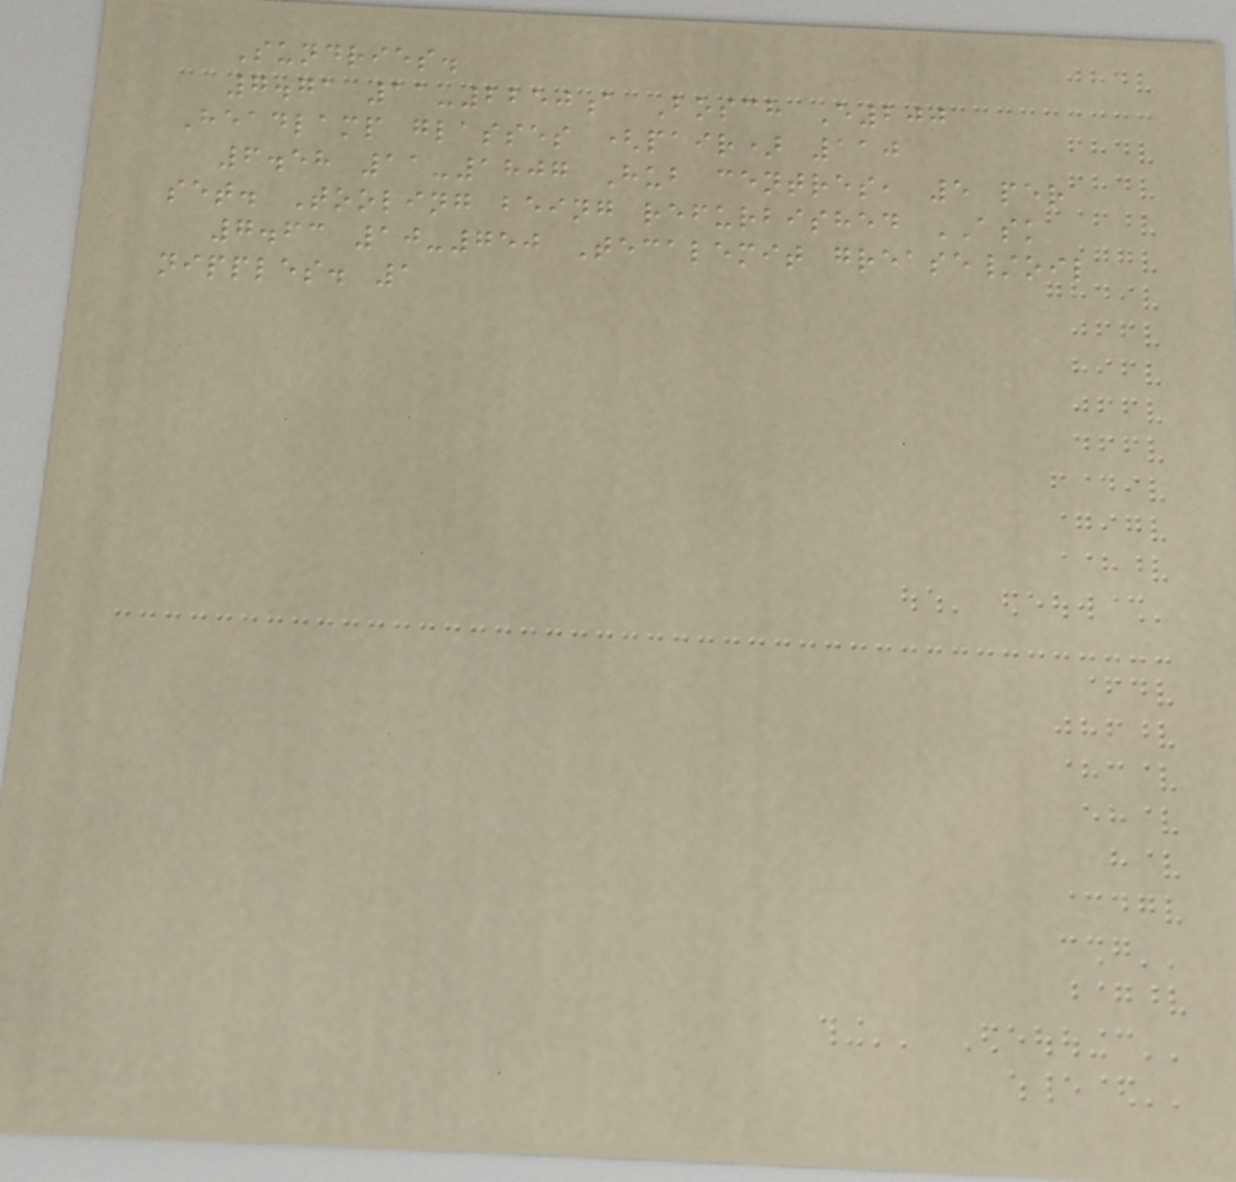Sundries.
7.71 11-2250a Bosch E200
Headlamp glasses (pair) 110
6.58 11-1807 Hub centres, 5 per
set. Tooling being refurbished ASK
7.63 10-750 Tecalemit grease/oil
nipples. 1
